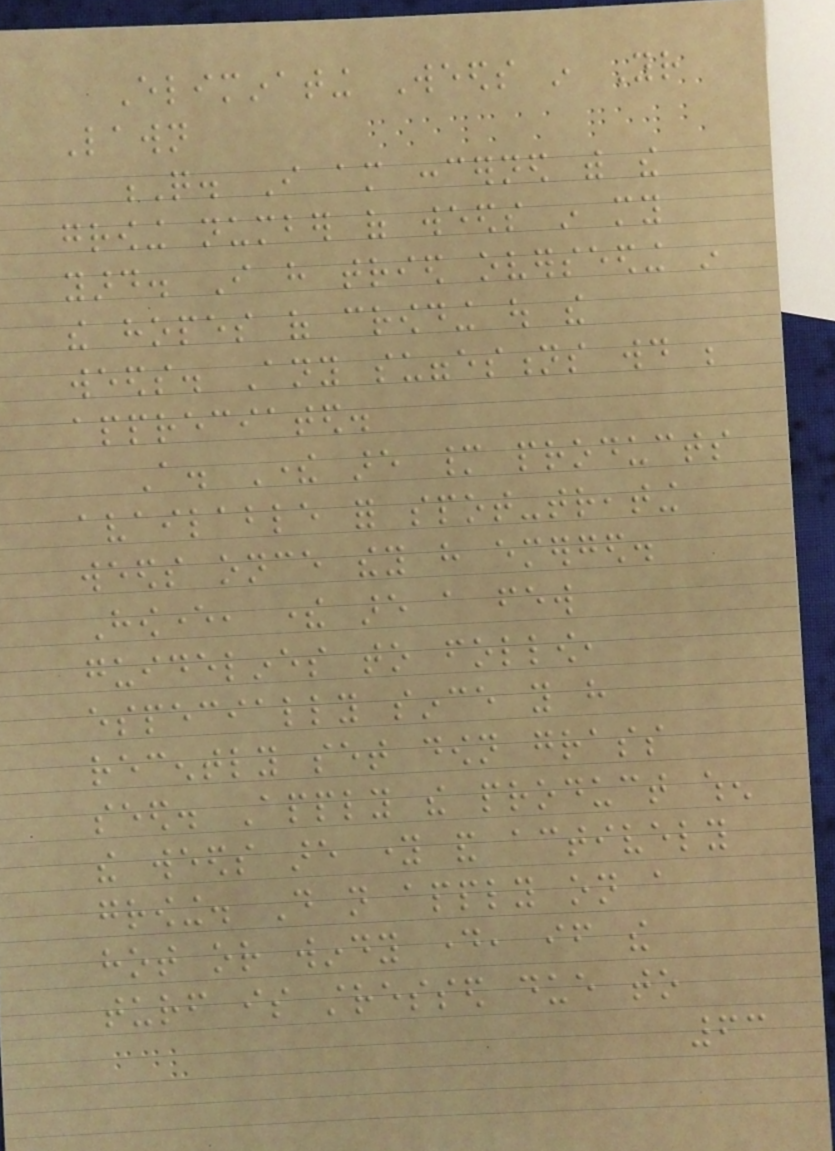Eliminating Weeds in Your
Lawn
Q. I am concerned with the
growing number of weeds in my
yard. I have tried overseeding in
the hopes of crowding out the
weeds. Any suggestions would be
appreciated.
A. There are many products
available for spot-treating
weeds once they have emerged.
However, there are a few
guidelines to follow,
especially since you have
recently set down grass
seed. Apply the product when
the weeds are young and actively
growing. Do not apply on a
hot or windy day, if the
turf is stressed due to
63
